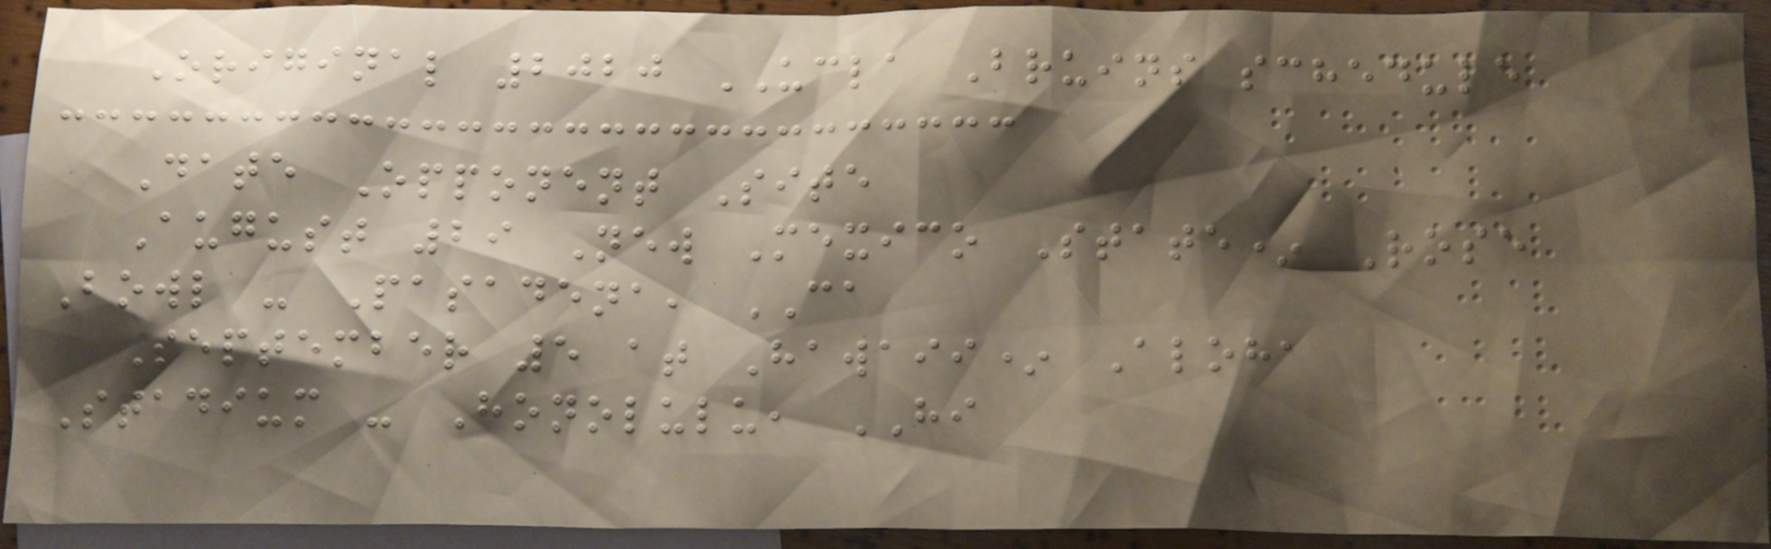Original 2020 UCLA Bruins schedule
Date Opponent Site
August 29 New Mexico State* Rose
Bowl - Pasadena, CA
September 5 at Hawaii* Aloha
Stadium - Honolulu, HI
